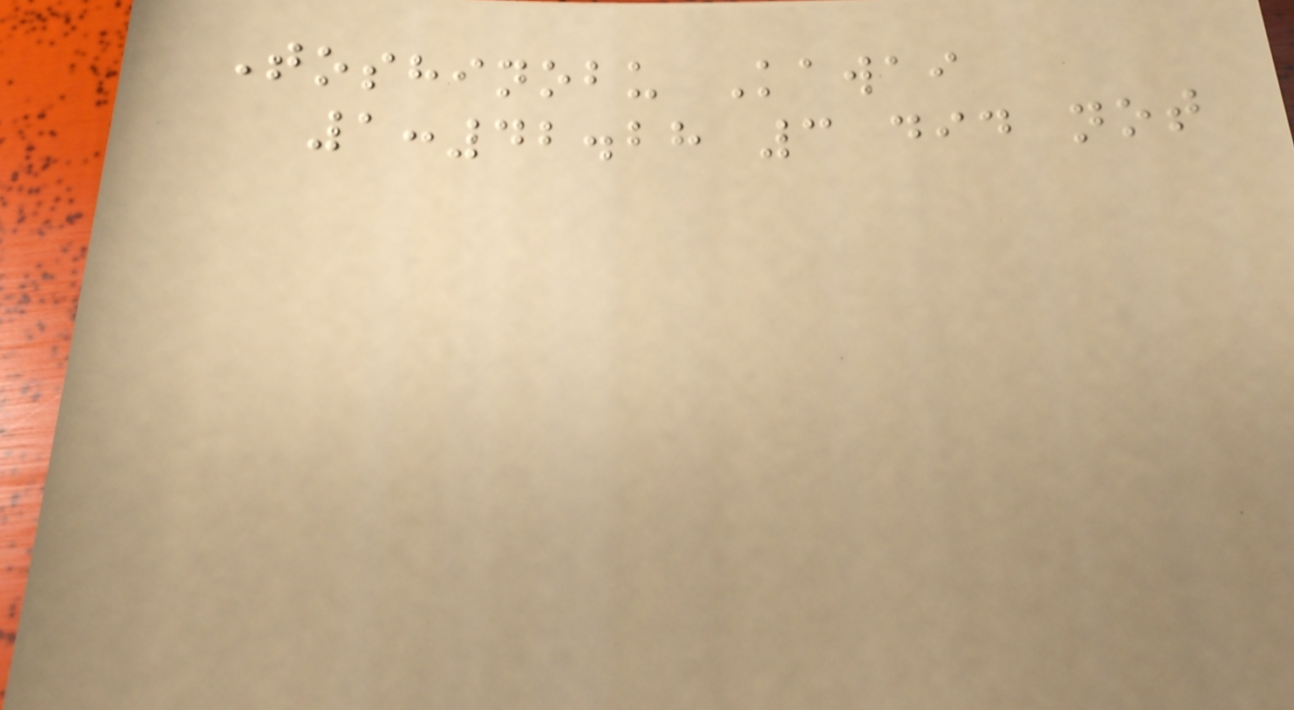Toshinobu Kawai
1:42.28 3 did not
